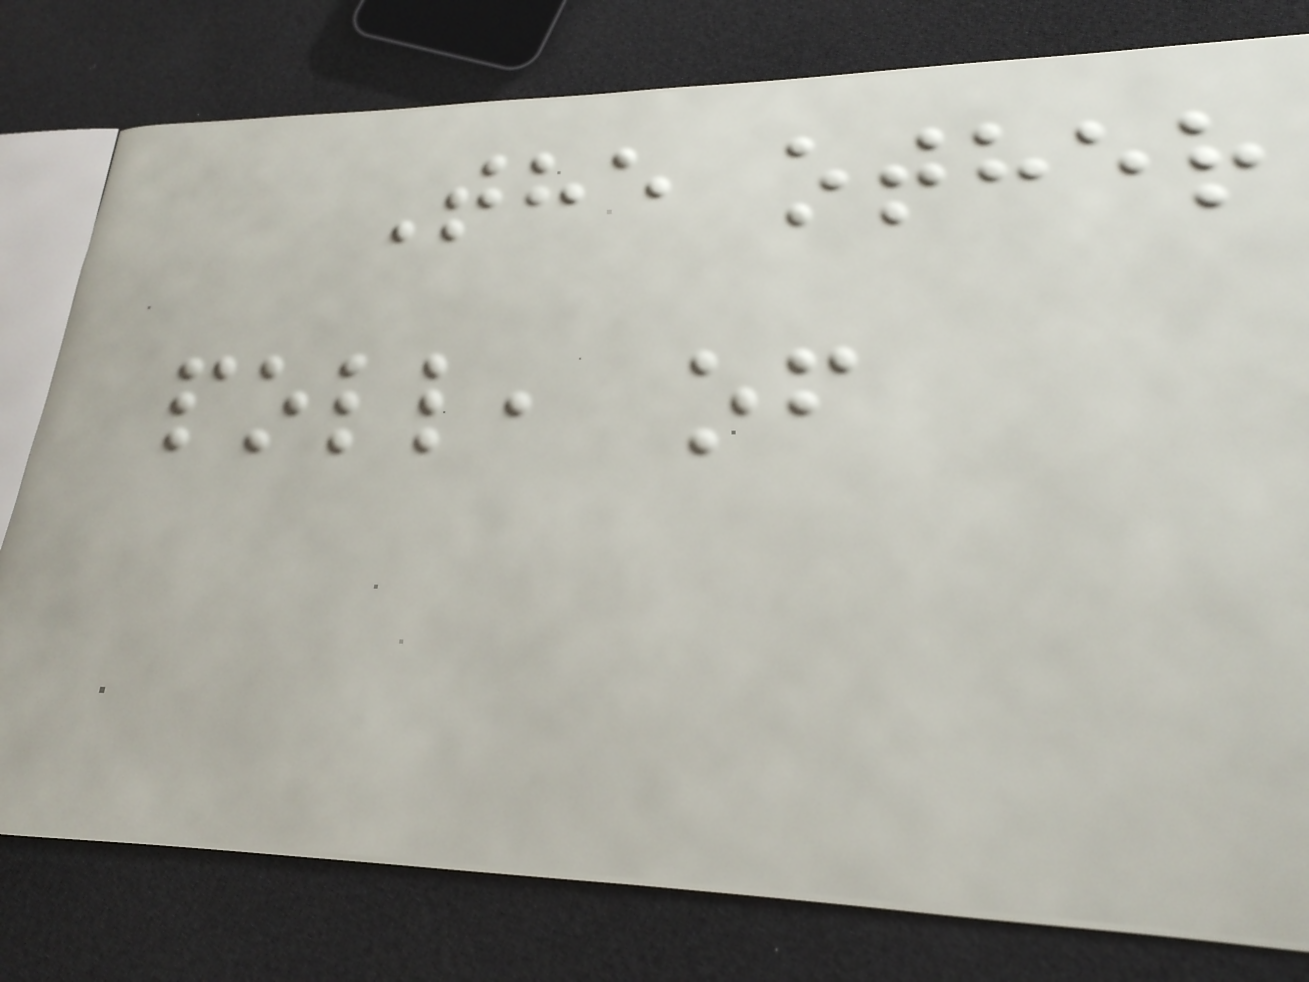The other
poll, of
